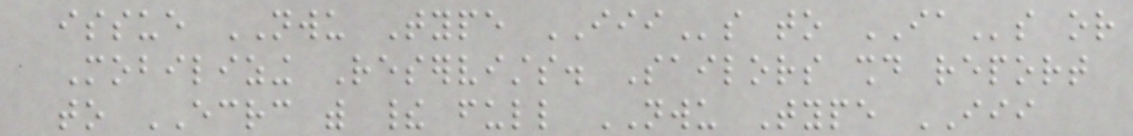issue NWU Type IIIs to IAs or
Mobilizing Reservists. Sailors should report
to ECRC with their full NWU Type III
